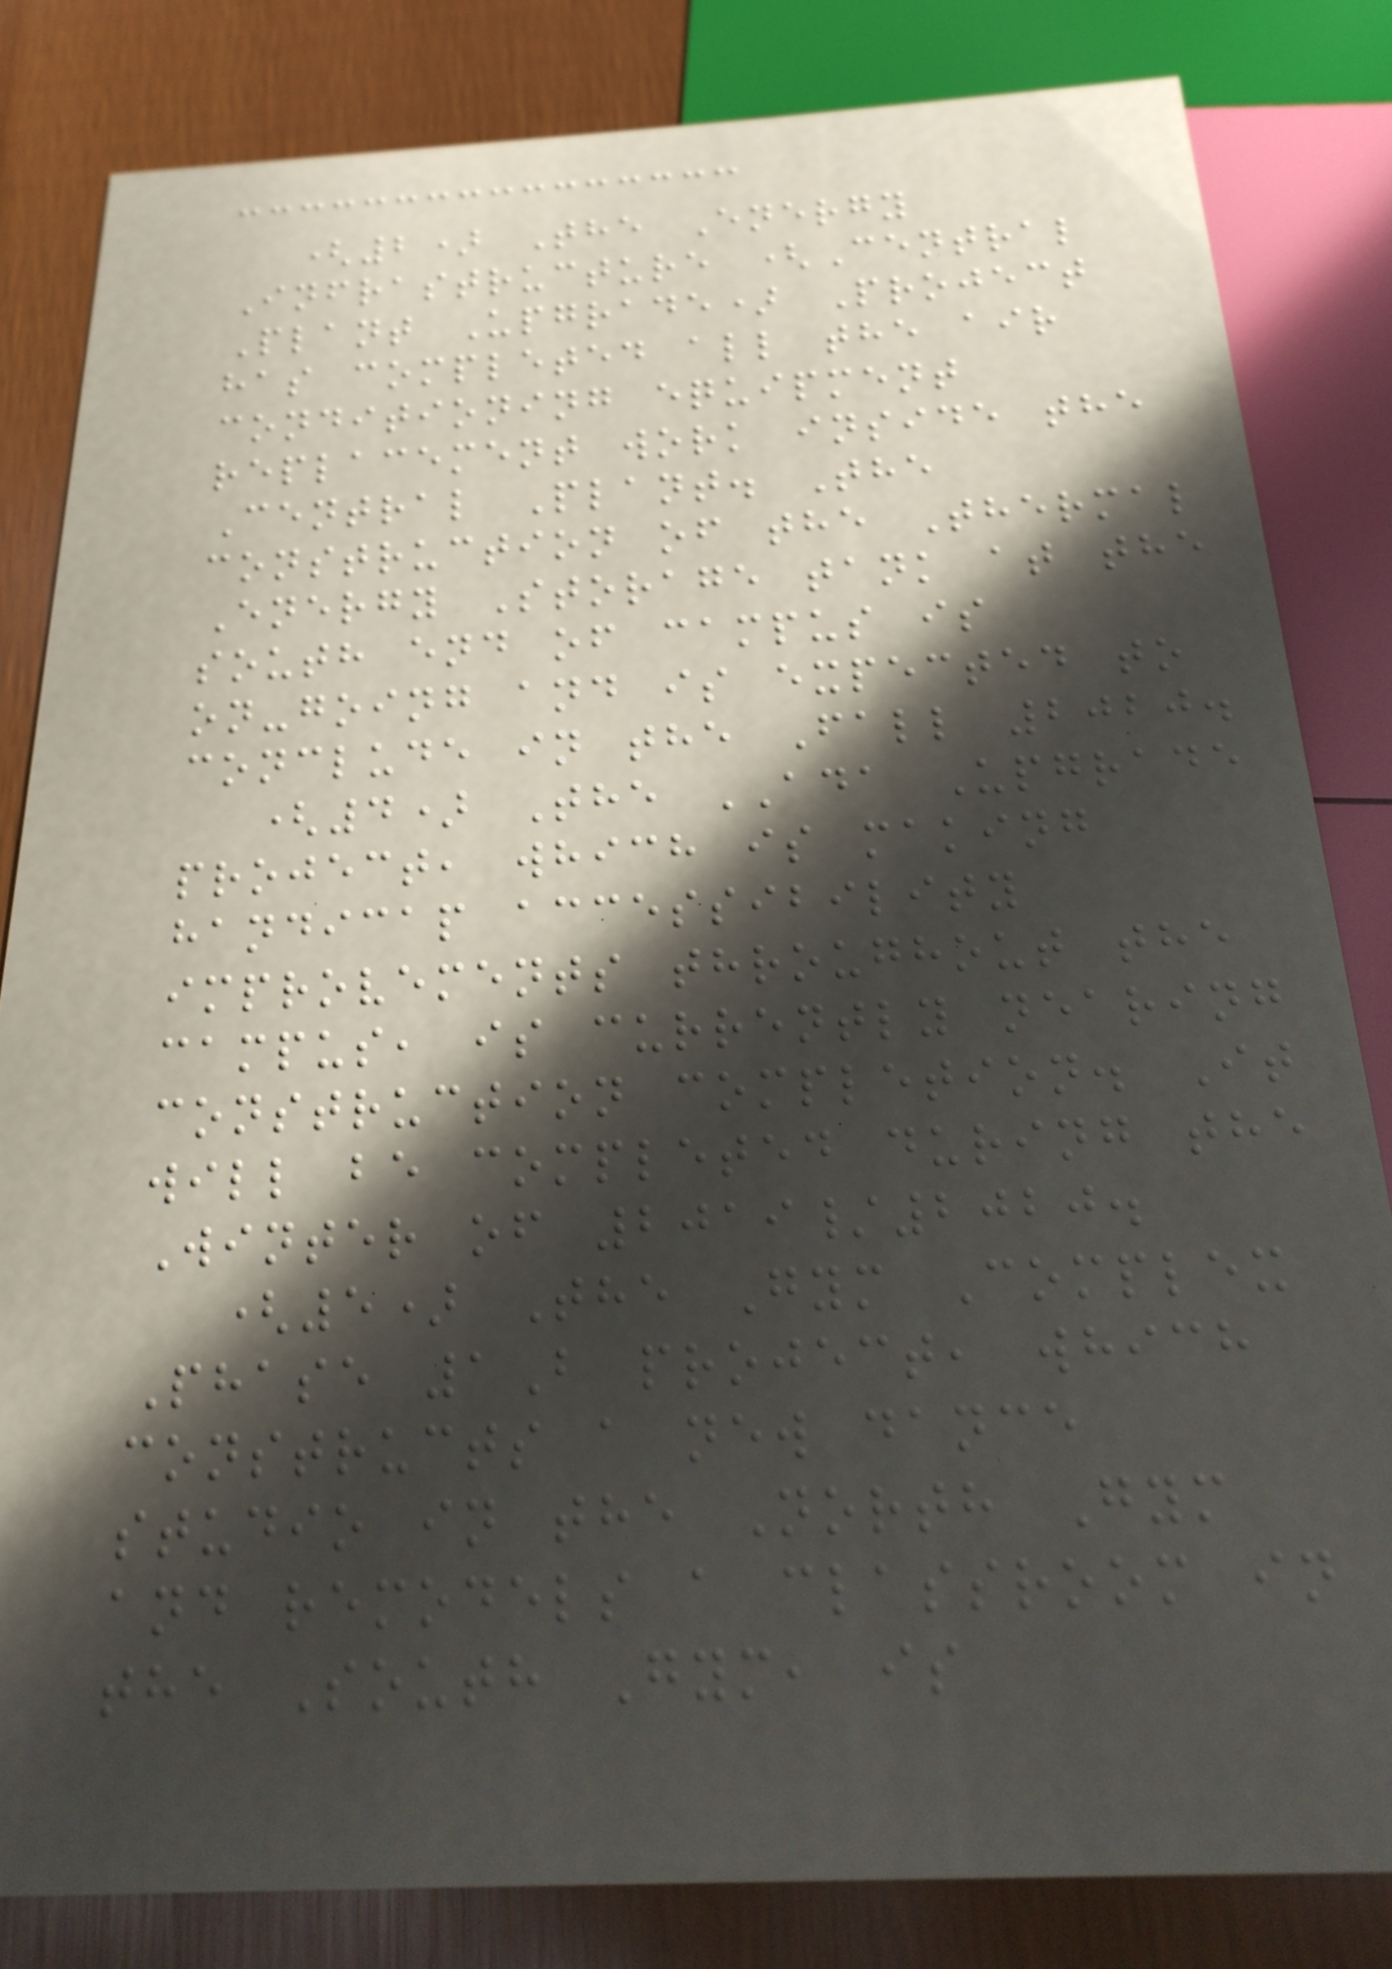(2) The Energy
Infrastructure (Central
Plant Upgrade) Project
has completed all the air
conditioning equipment
replacement work inside the
Central Plant. The
construction of the Thermal
Energy Storage tank at the
south end of campus is
on-going and is expected to
conclude in the Fall 2020.
(4) The ADA Upgrade
project, which is making
handicap accessibility
improvements throughout the
campus, is currently nearing
construction completion. It
will be completed during the
Winter of 2019/2020.
(5) The Gym Complex
Phase 1B project, which
constructs a new dance
studio in the North Gym
and remodels a classroom in
the South Gym, is
